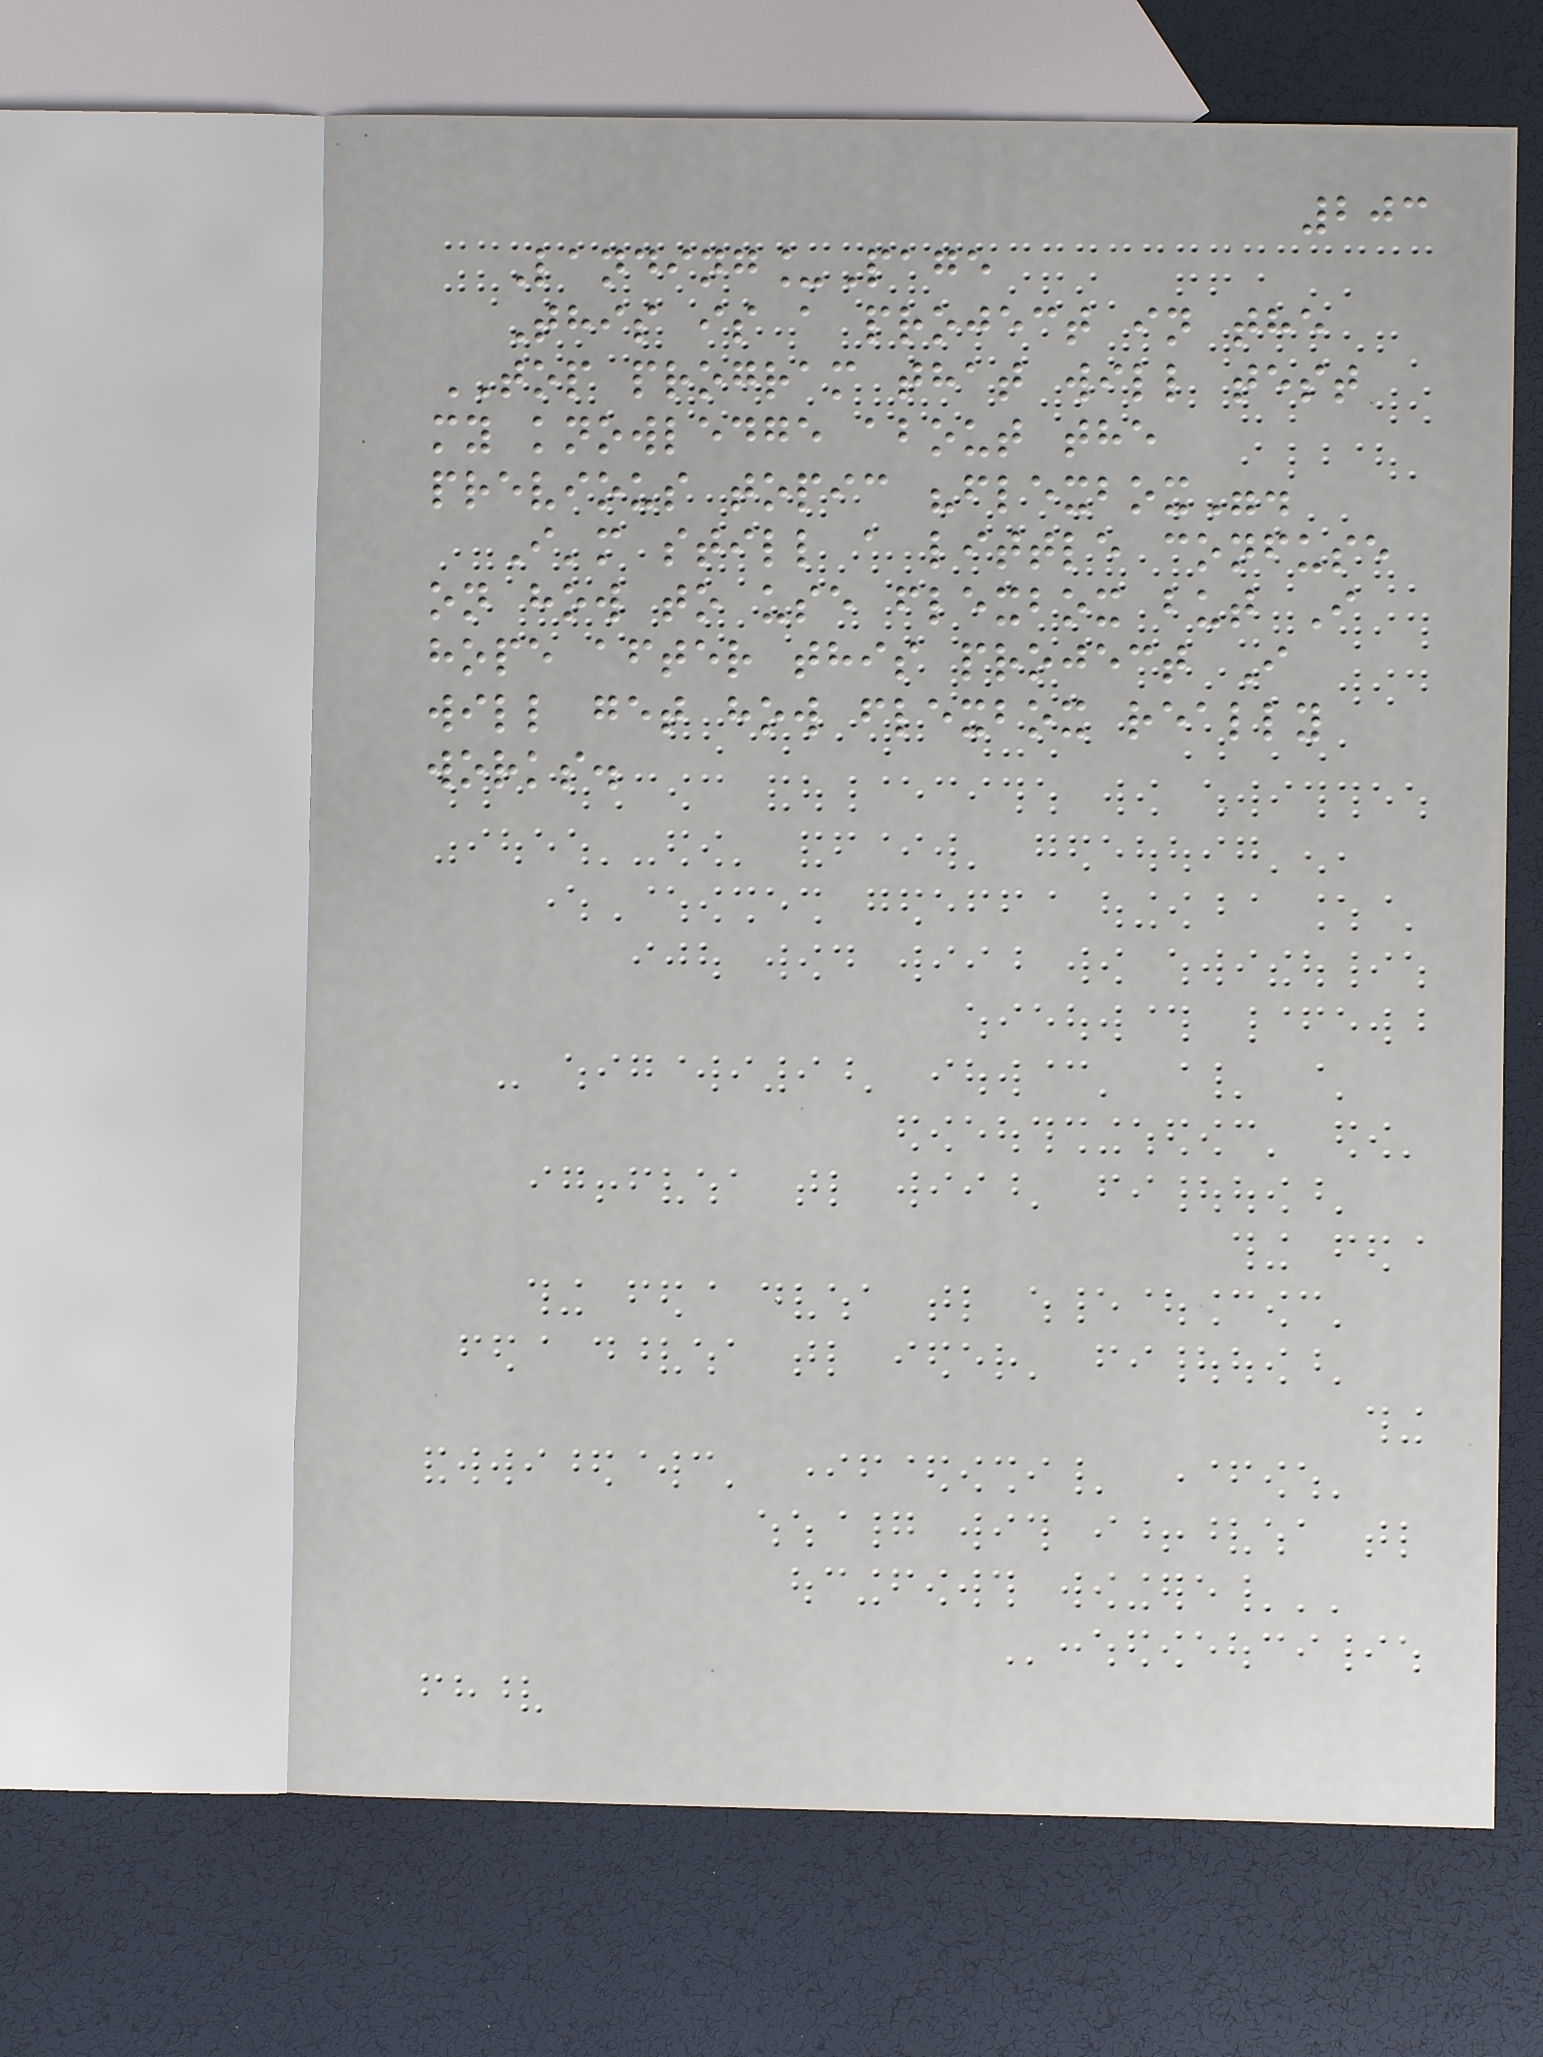203
Landing_Page
This is a project in the
TOP program that will test
my knowledge about the
previous topic "flexbox".
I'm still a little confuse
on how to use flexbox but I
hope after this project I
will get how flexbox really
works.
